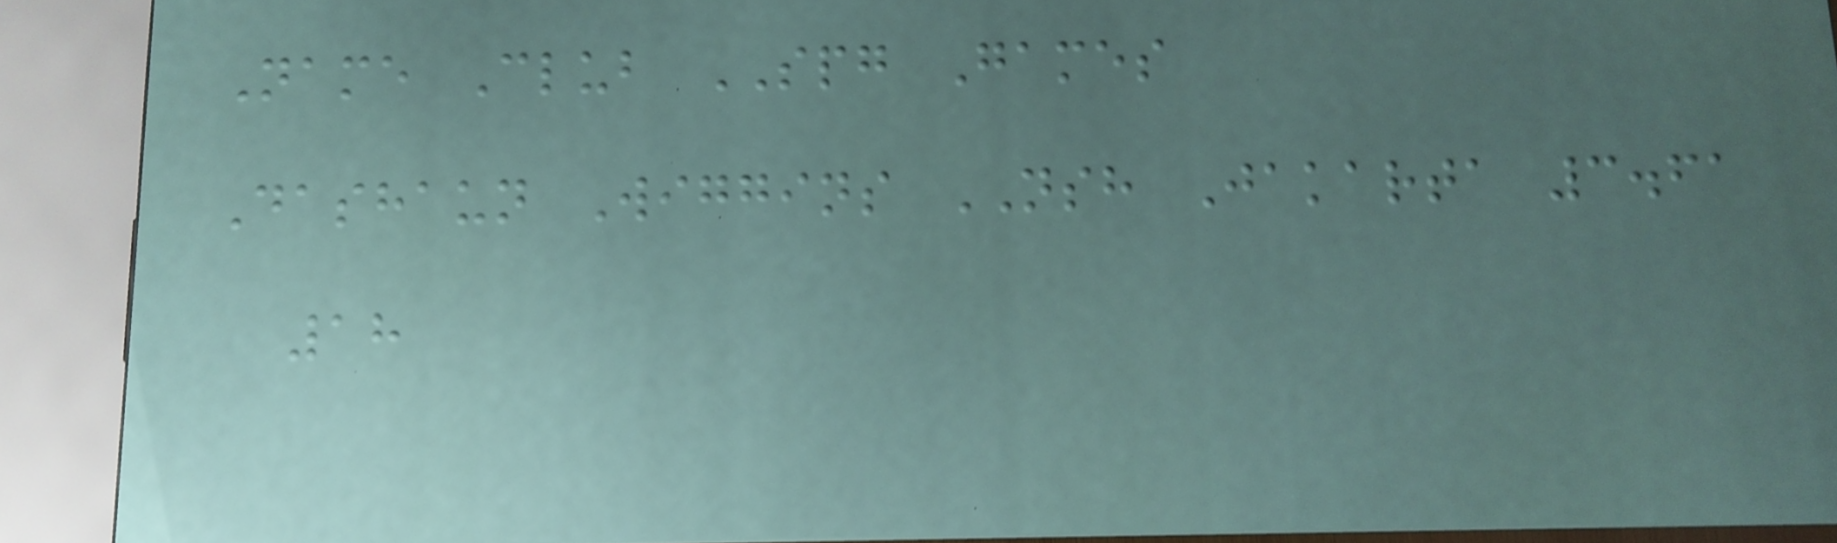Name Club SPG Games
Dashaun Wiggins NSH Jakarta 3.61
18
